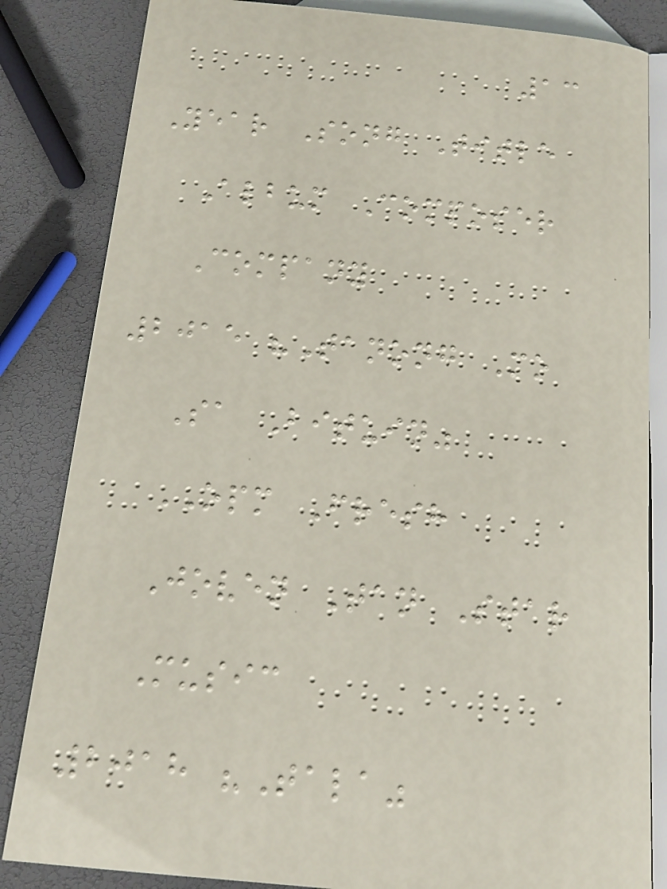13
Year Song Title
Album Composer
Company
2015 "Tanong Mo
Sa Bituin"
OPM Fresh
Joven Tan Star
Music
2018 "Tala"
